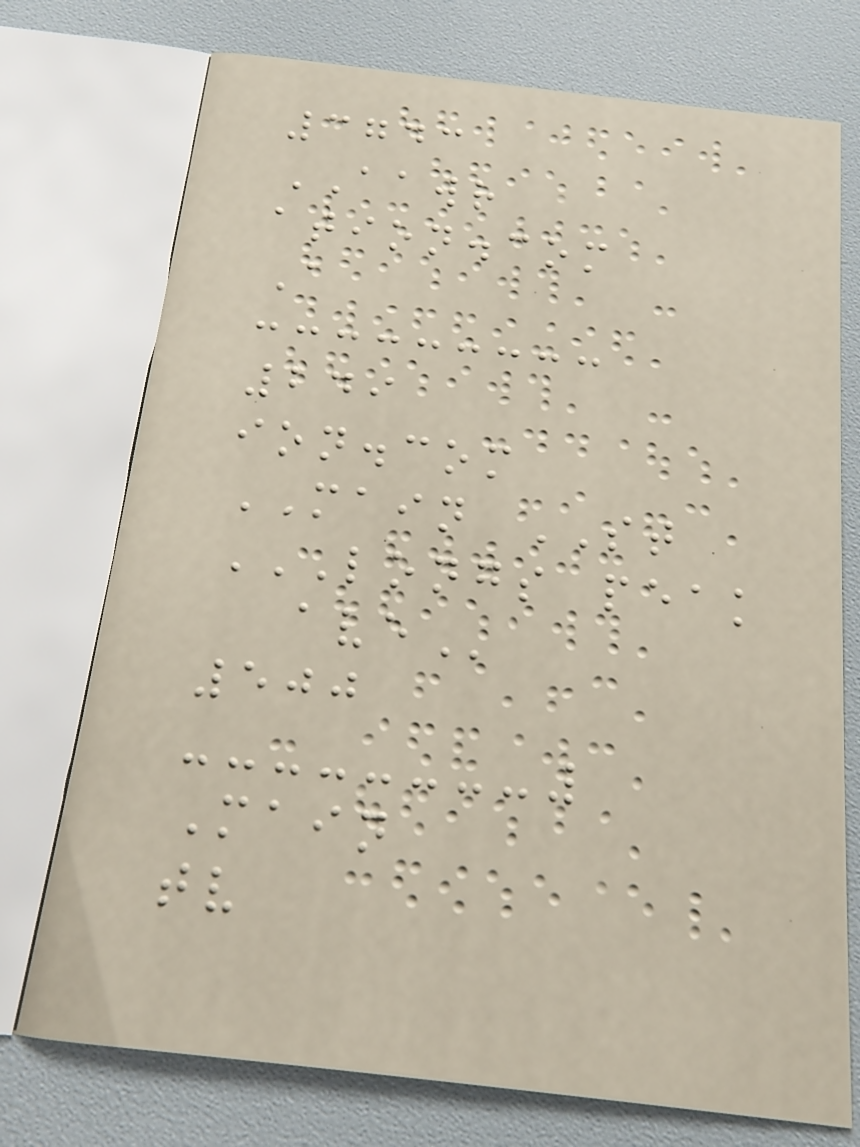3743
AAWR
ation.com
A
249
ion.com
MAIN ST
LONGS PEAK
AVE
500
Main
tv
